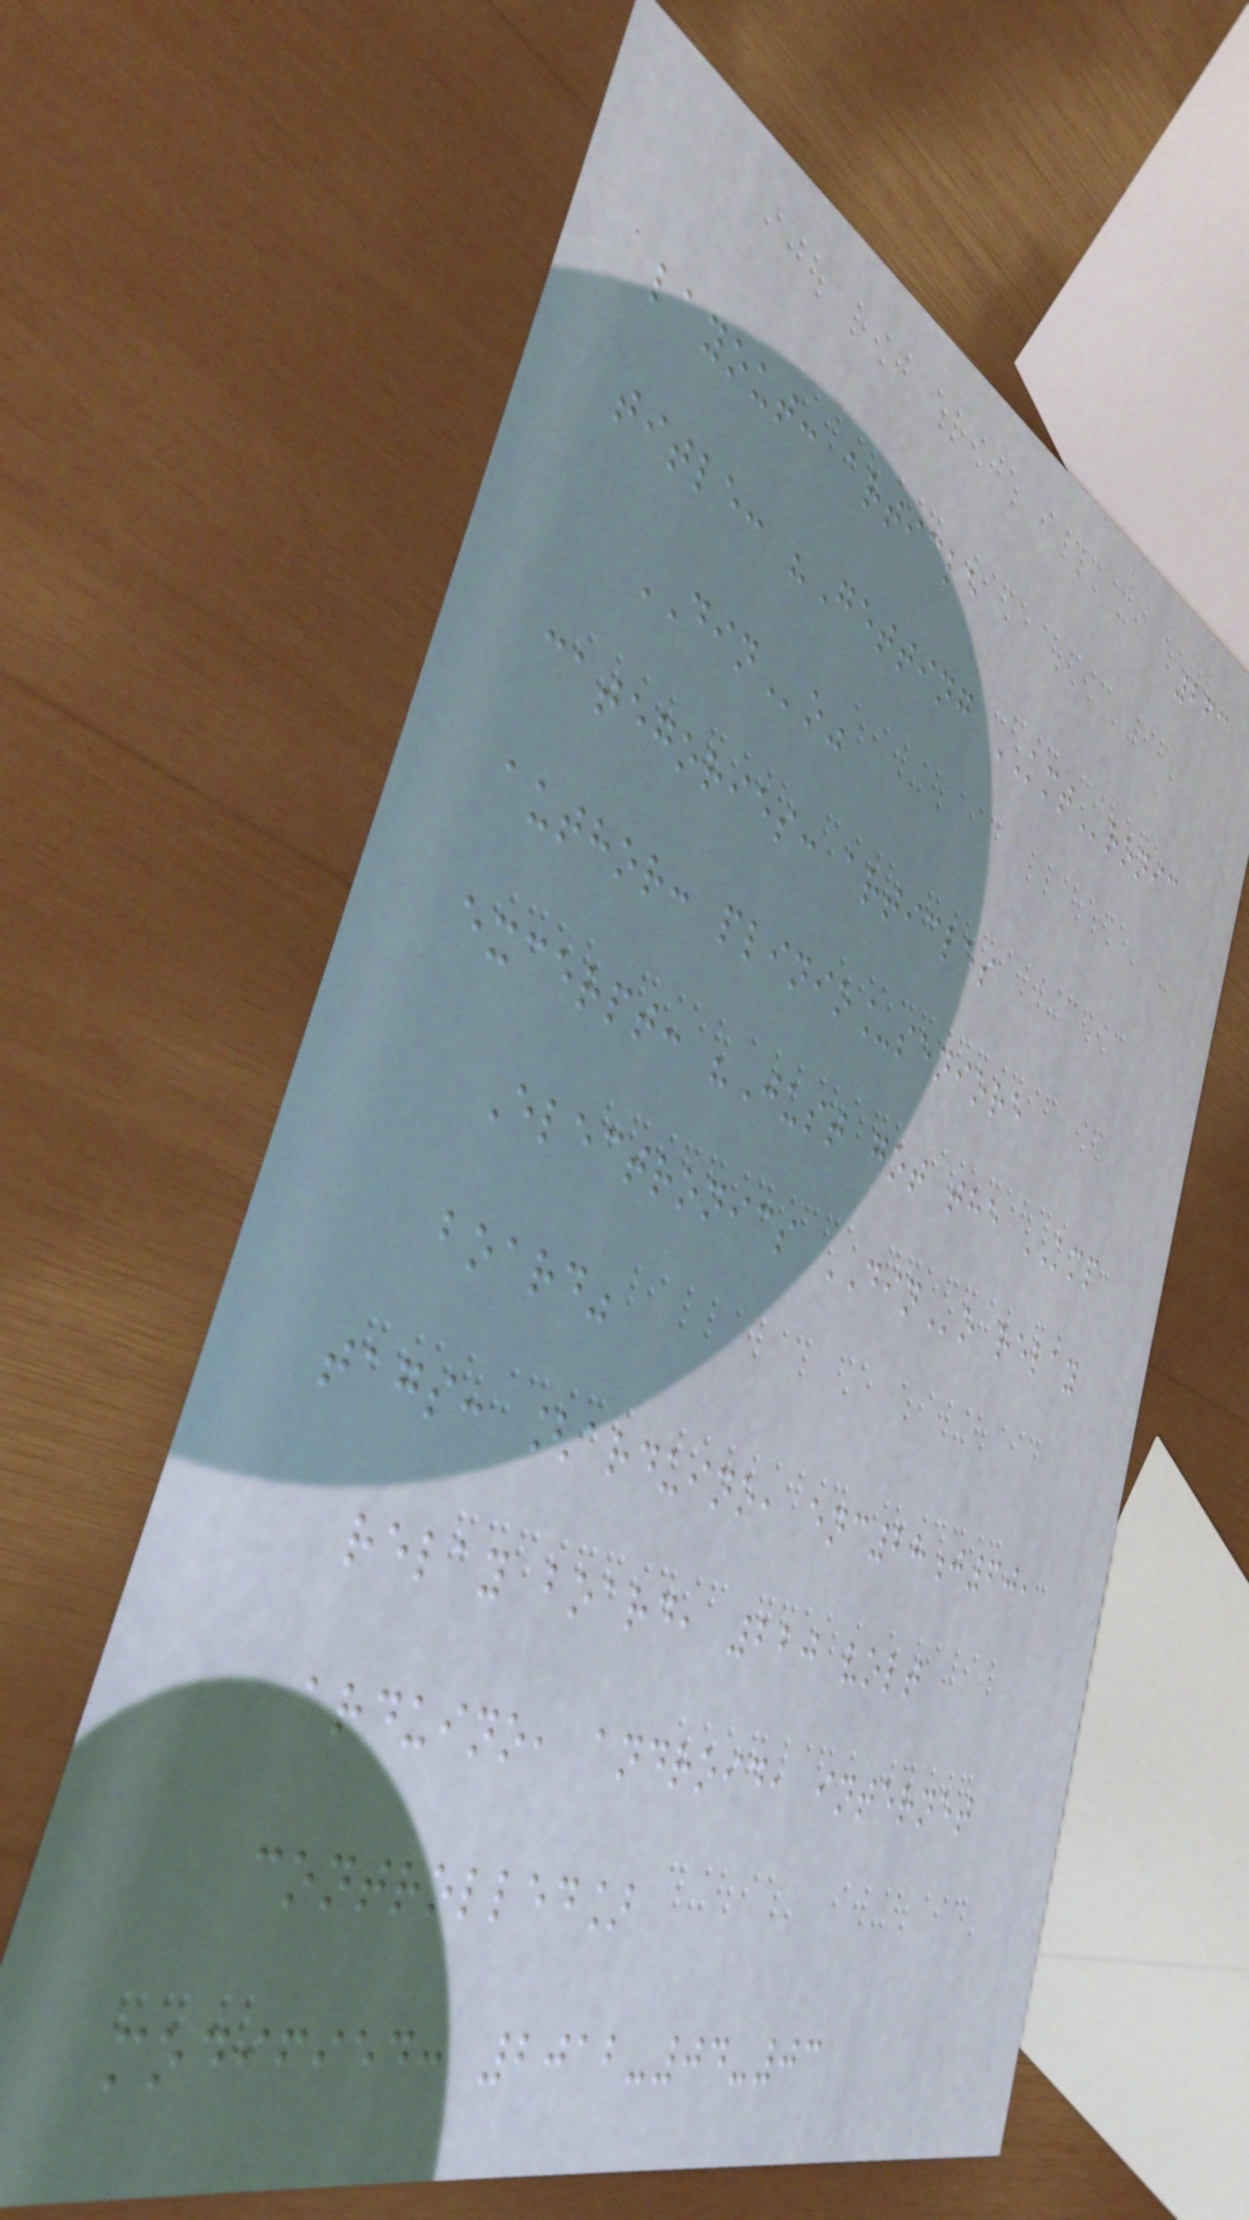263
layout: article
title: "Getting KMTronic
DINo"
categories: articles
author: plinio_seniore
excerpt: "Just got the KMP
Electronics DINo relay
board"
tags: [arduino, enc28j60,
relay board, 220 volt
arduino, android, internet
controlled]
modified: 2012-04-03
